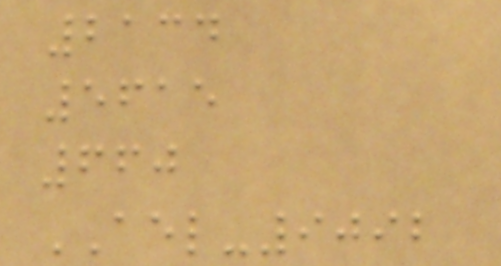2134
5615
660
AEL-9092
